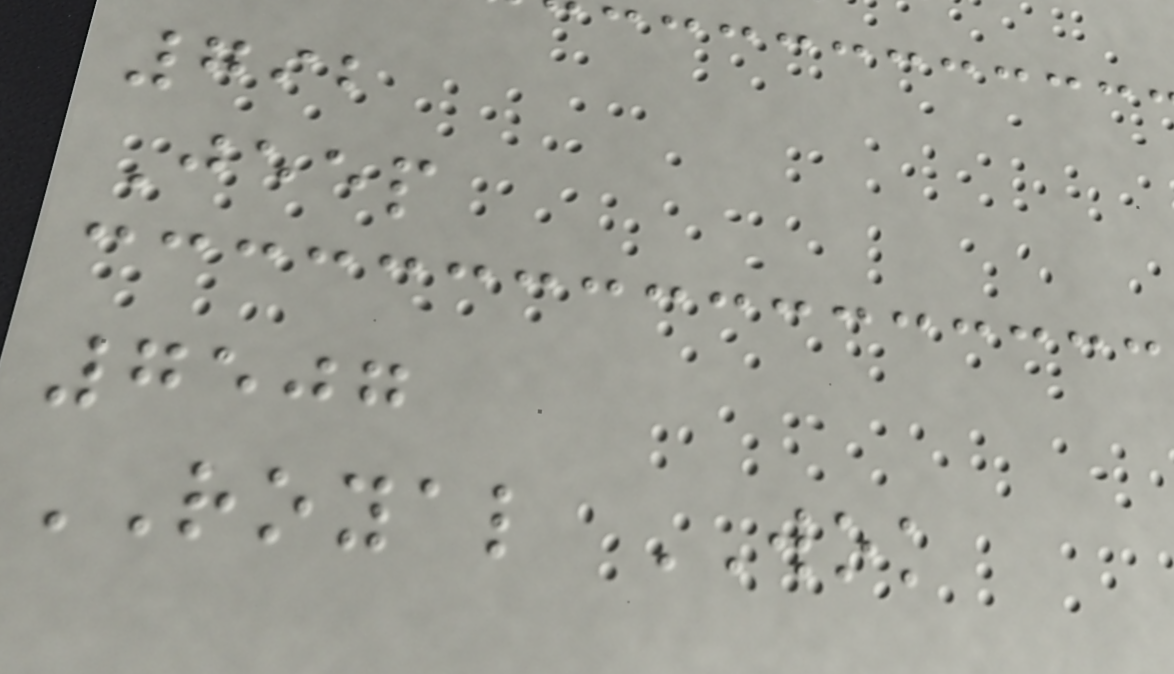792
Jeep
7507
ROYAL WOK
